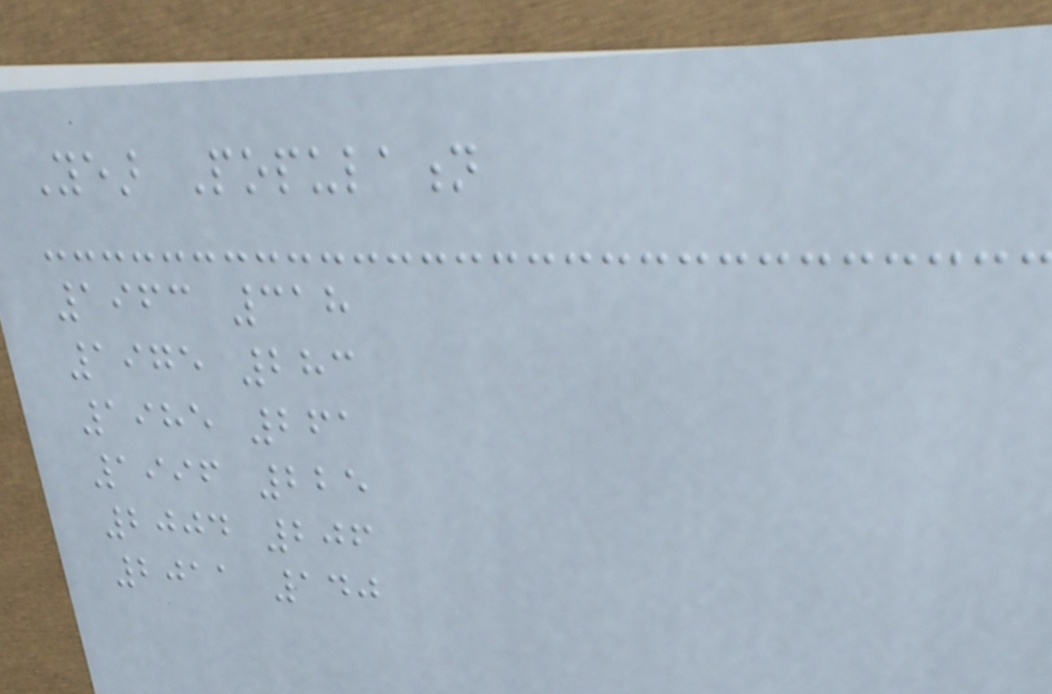Year Population
1963 318
1975 283
1985 261
1996 225
2004 206
2011 140
